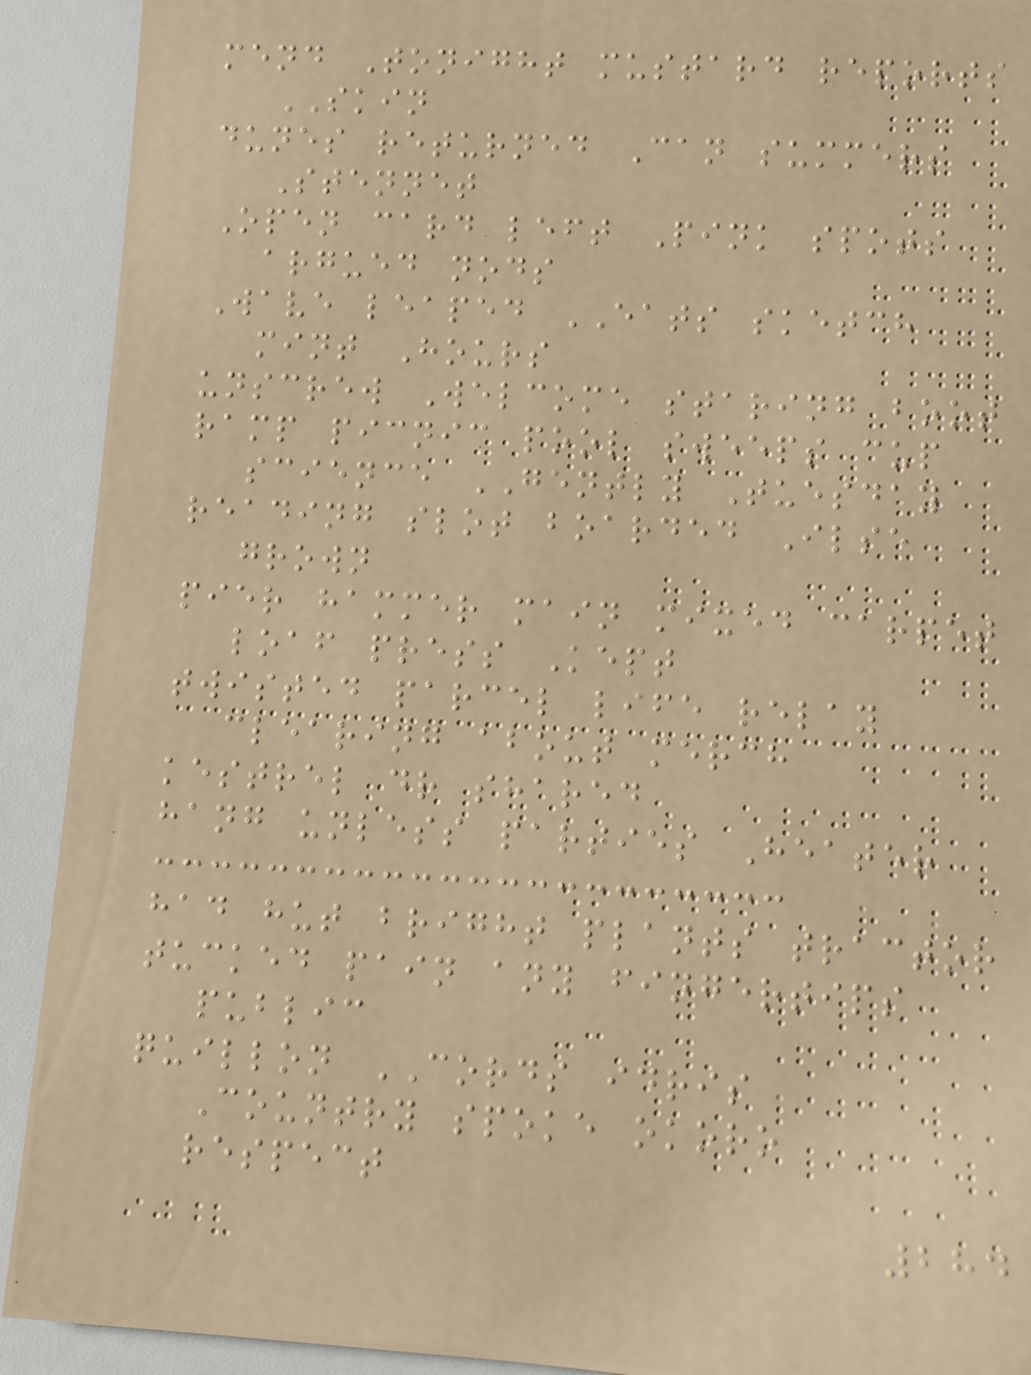mend Tonight mustard reports
SKIN
dunes returned Can summers
Stennet
Open card left Pink spots
argued nods
Wave leaped EATS sketch
mint Hours
unscrew Welcome staring boot
ramp picnic pool sweeps cup
science GENTLY Tuesday
reading slot boarded Ilse
grown
pier hammer main mixed carpet
loaf press Kept
twisted parcel life relay
clearing about merch
kestrel dr shared
hang unless parties Heater
had hut bright plants tractor
tucked pain any fingertips
public
quillon CORDS idris
Country spoke okoro
respect
284
